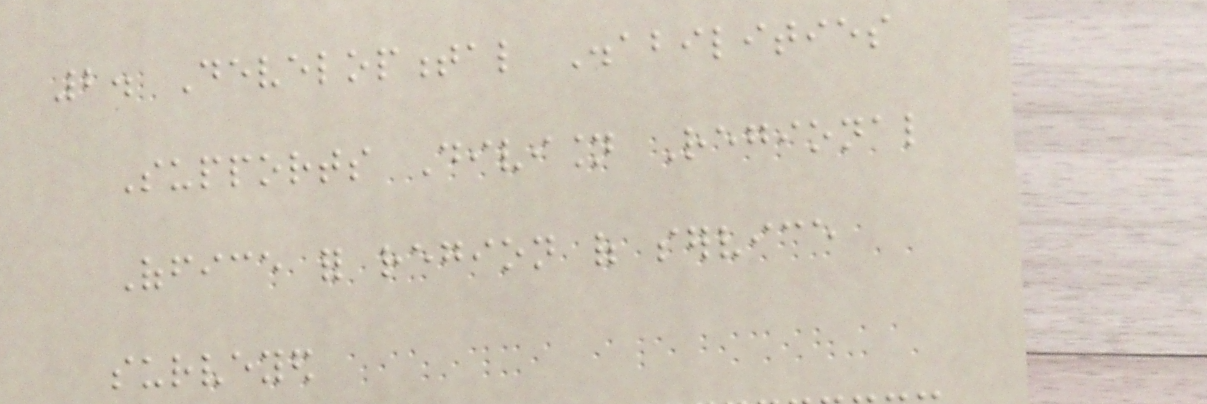2. Developmental Disabilities
Supports Division Regional
Office for region of service
surveyed
